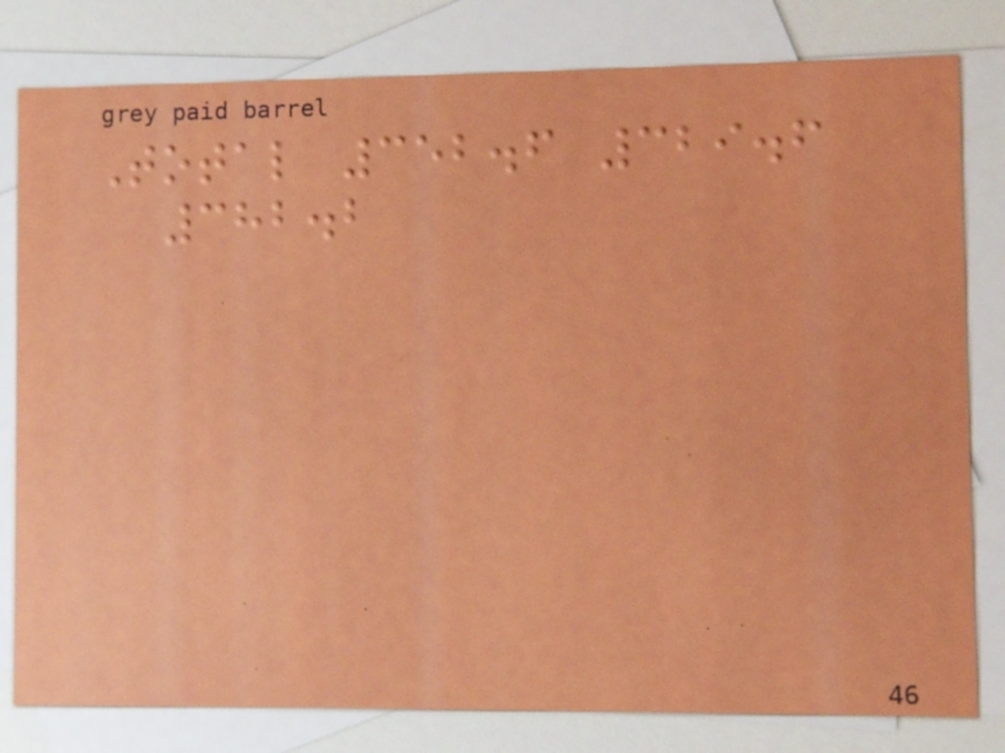Total 352.6 329.6
382.2
